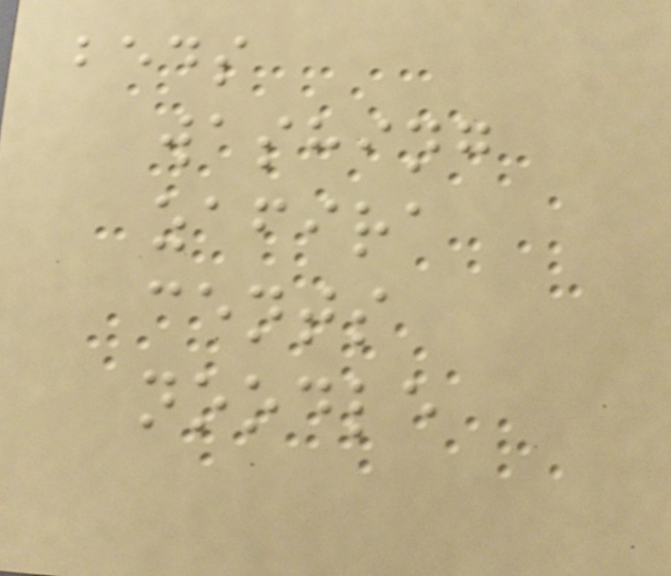beds
washing
zafira
cents
noodle
